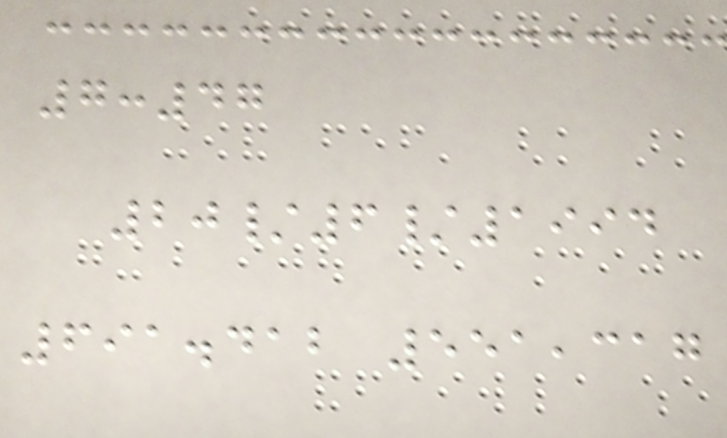7:47
20/6/1994
691.412 551,317
